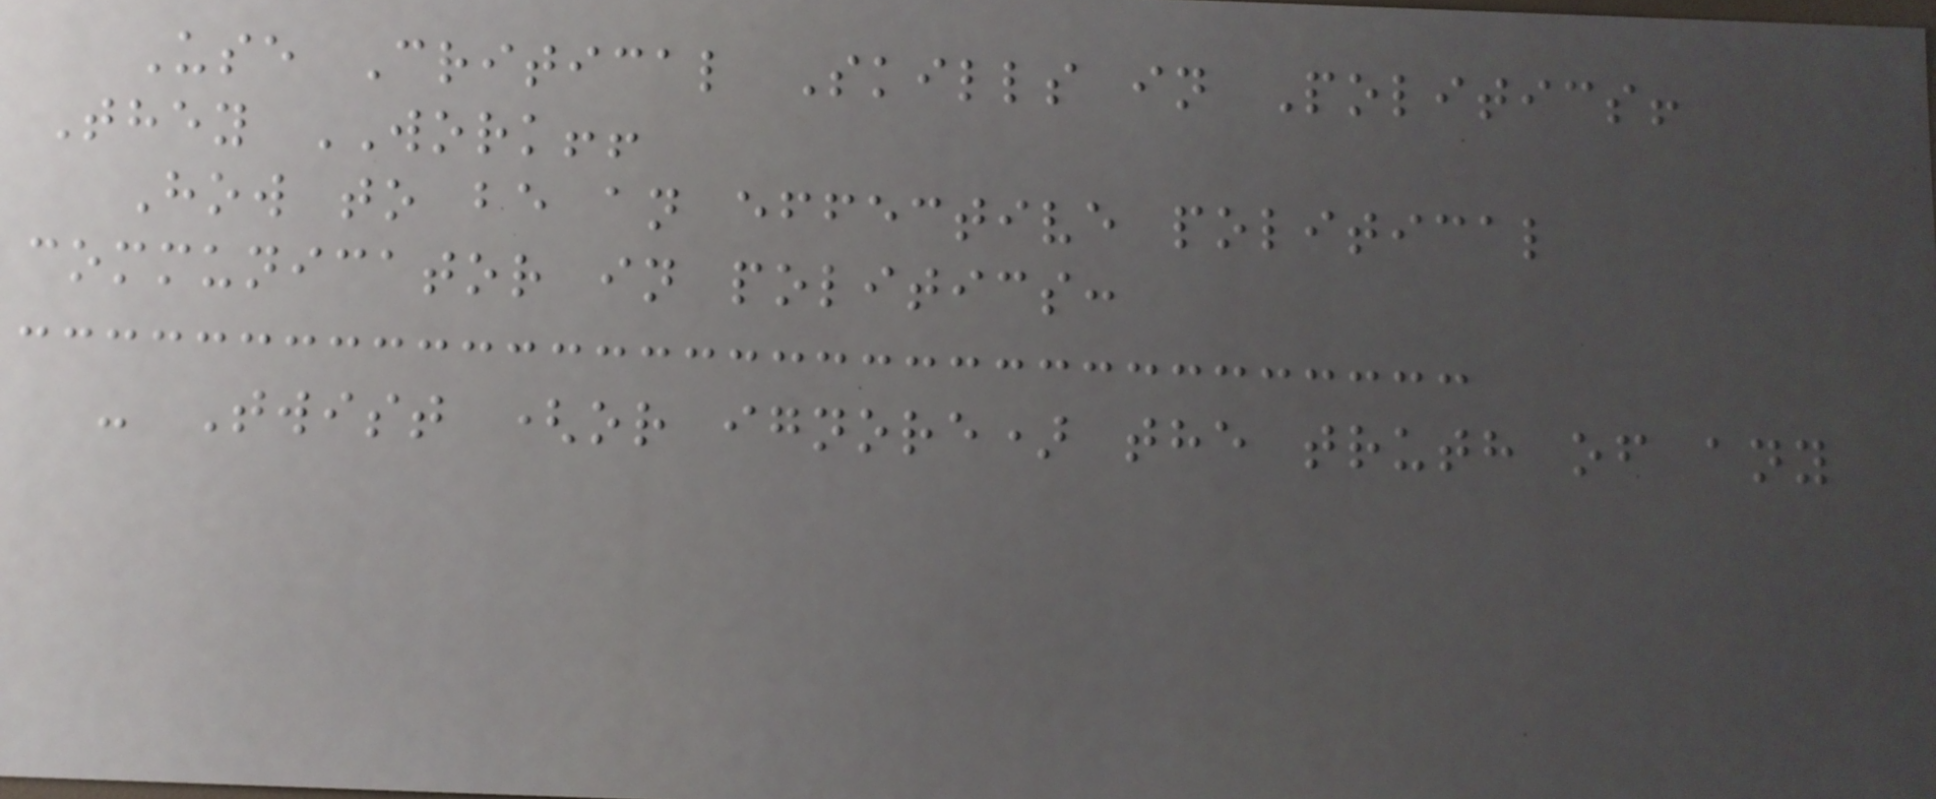Use Critical Skills in Politics!
They WORK!!
How to be an effective political
communicator in politics:
- Twist (or ignore) the truth of any
